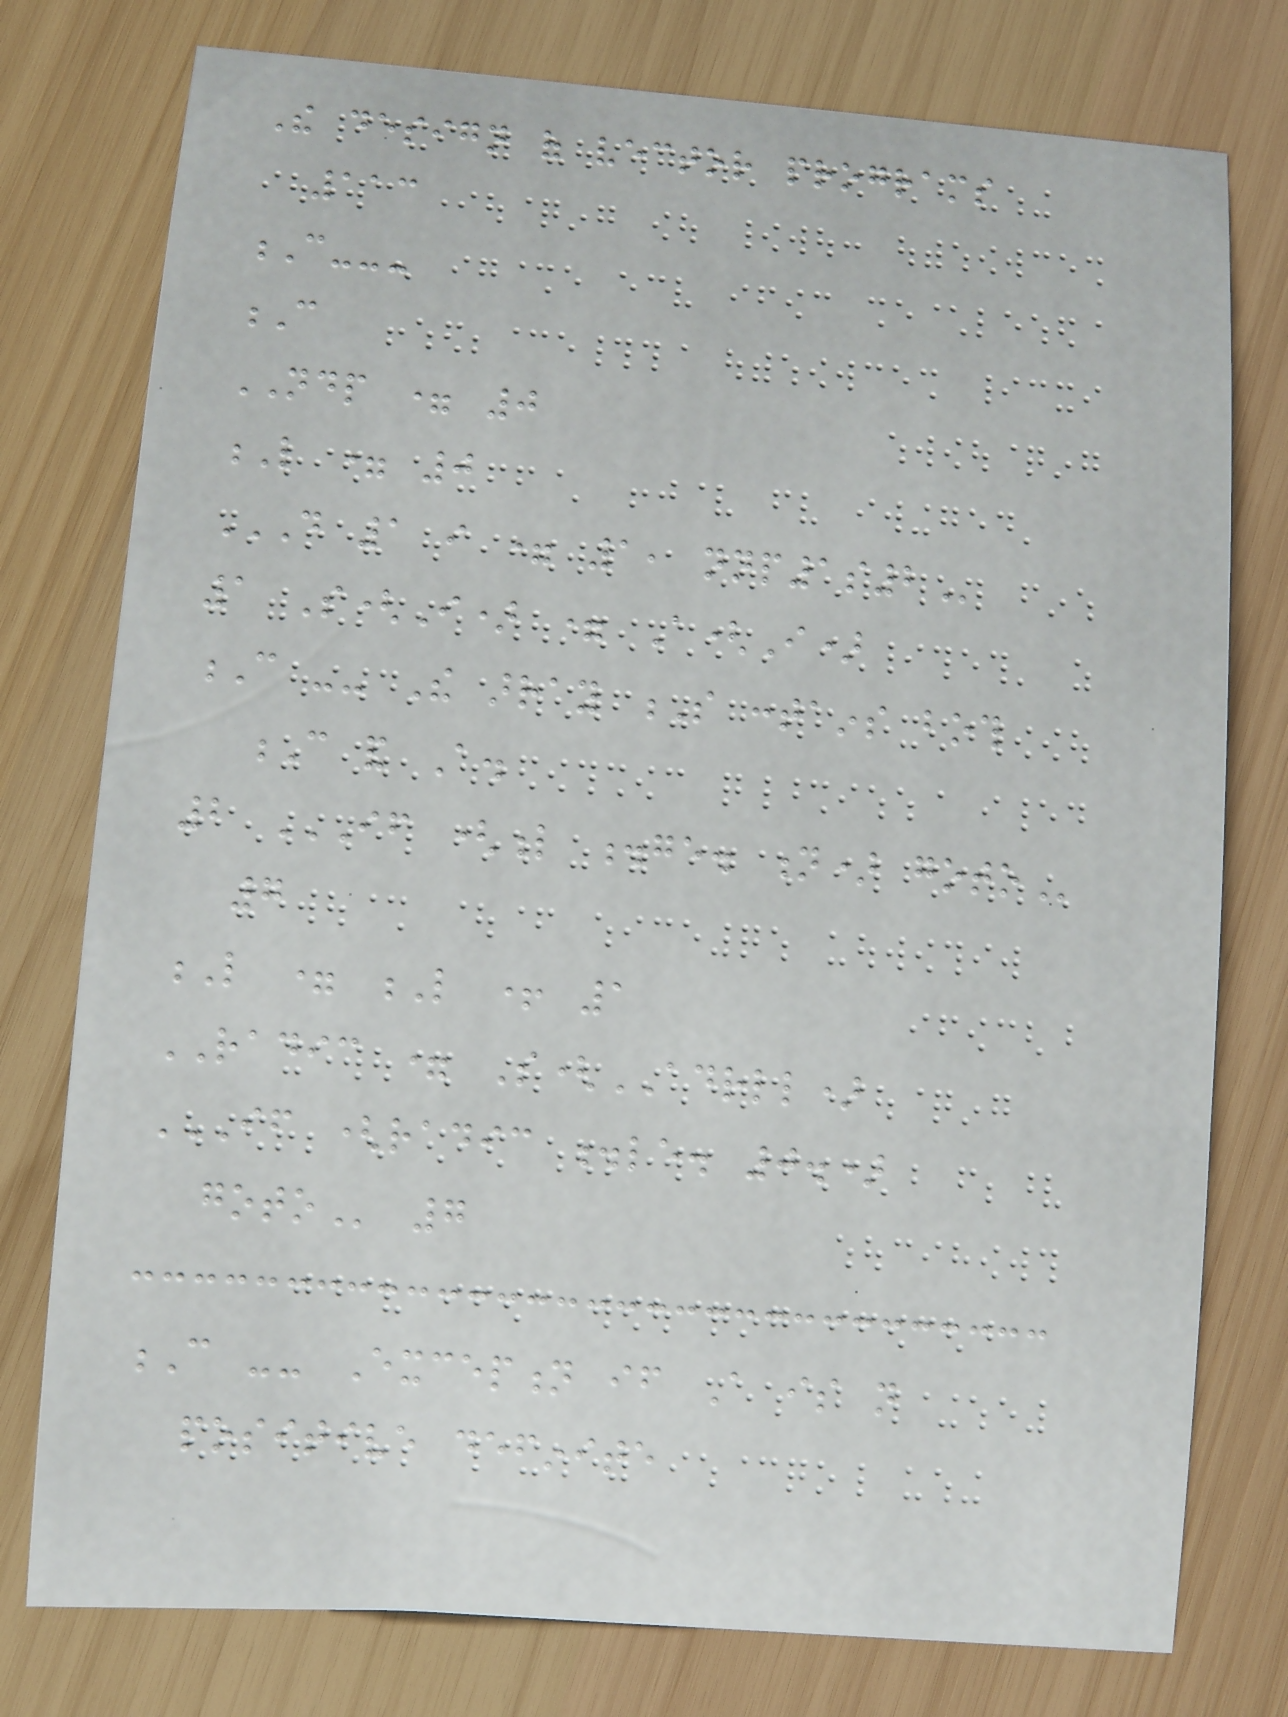The design of vector programs
113
C---
C
NDP = 0
L = 0
DO 1 I = 1, NNP1S2
1 S(I) = A(I)
C -- The array S contains both
C and A.
2 IF (L .GE. N) GOTO
7
L = L + 1
RADIC = S(ADRLL)
IF (RADIC .LE. 0.)
GOTO 7
C -- Exception if A is not
positive definite
